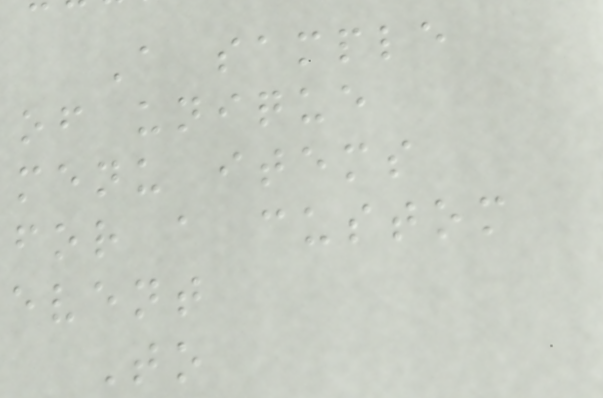A sample
of unique
menu items
for a custom
event
To
